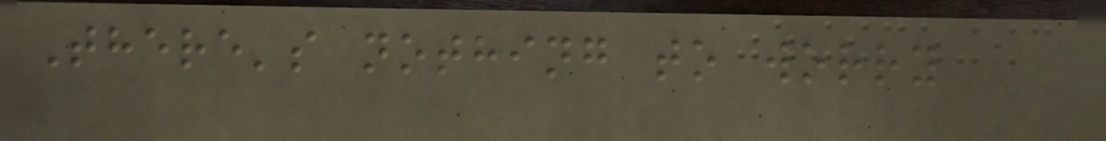There's nothing to worry
